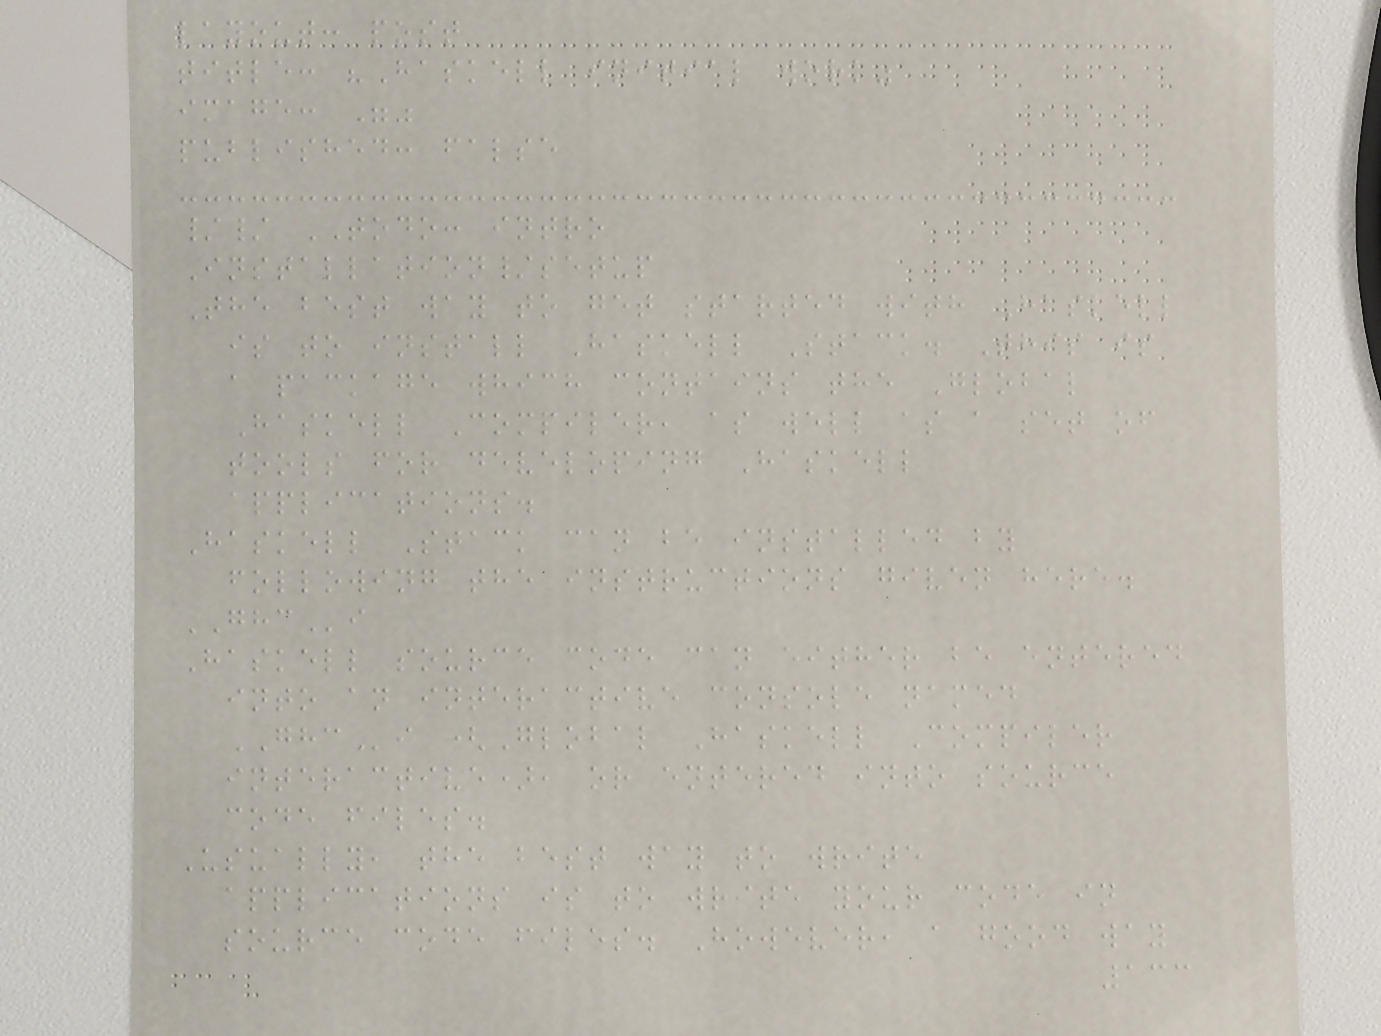layout: post
title: "Haskell initial work"
image: ""
published: false
// TODO: intro
Installation/setup
The best way to get started with Haskell
is to install Haskell Stack. This is
a package which contains the Global
Haskell Compiler, as well as a set of
tools for developing Haskell
applications.
Haskell Stack can be installed by
following the instructions given here.
GHCi
Haskell source code can either be entered
into an interactive console named
GHCi (Global Haskell Compiler
interactive), or entered into source
code files.
Usually, the best way to write
applications is to write your code in
source code files. However, a good way
133
